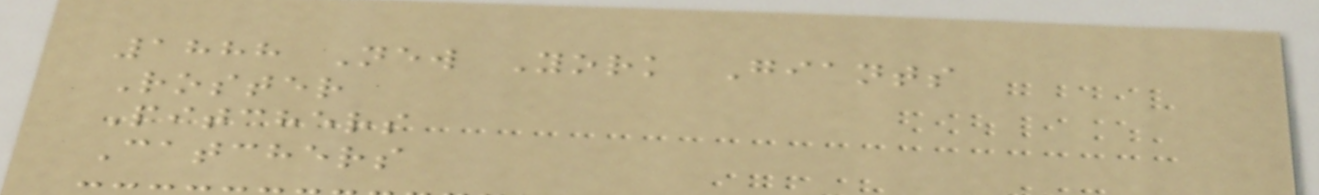1888 New York Giants
Roster
Pitchers
Catchers
